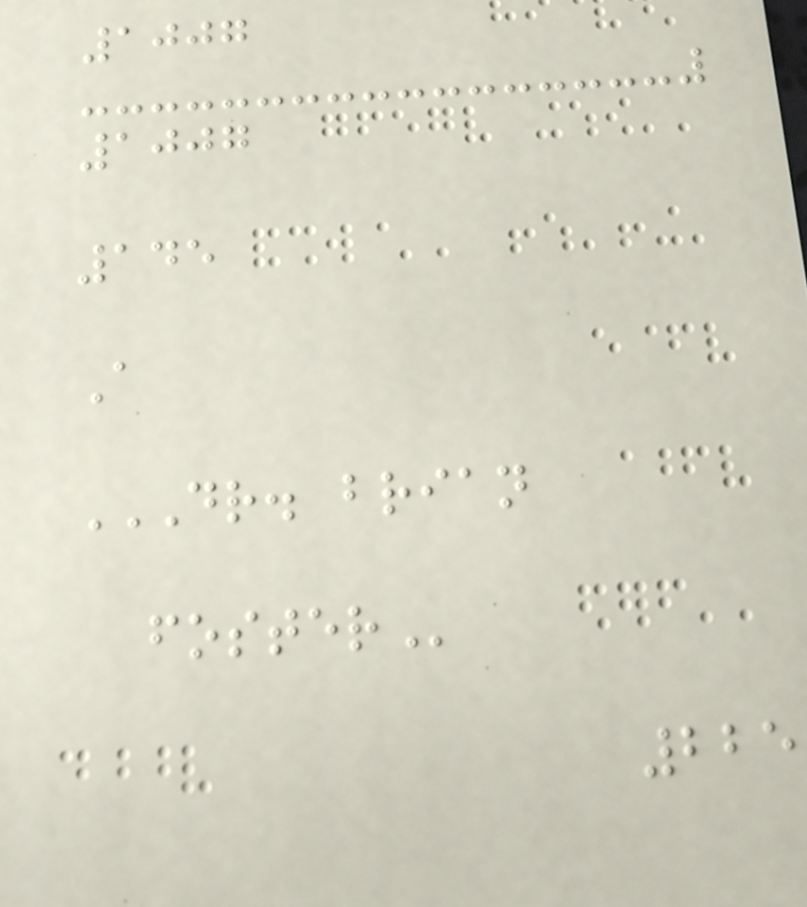1007
1007
145
A
DR. BRIAN
FOSTER
225
